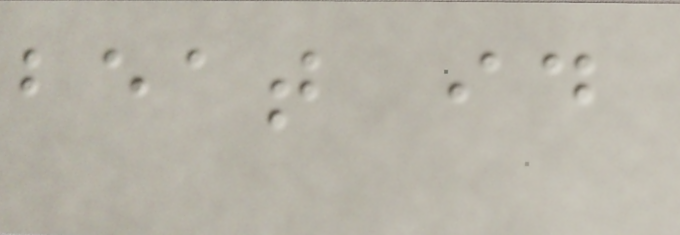beat id
